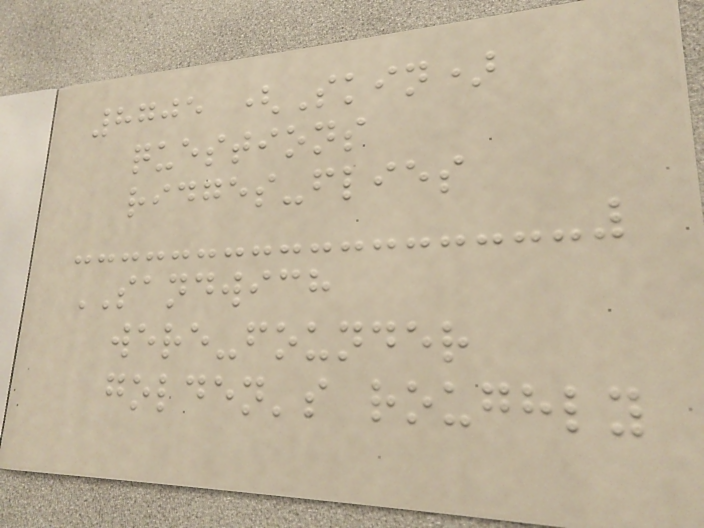8705 (Skin)
questions
ridges-flies
SANDWICH
were-founder
golden's roughly
